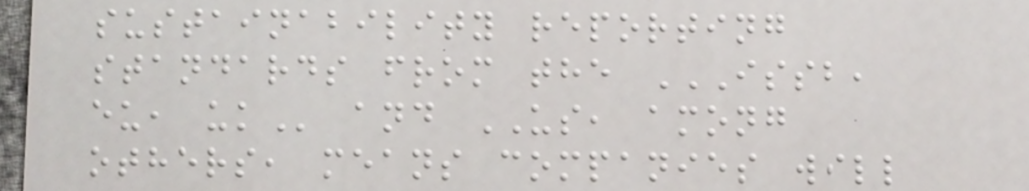sustainability reporting
standards from the ISSB,
EU, UK and US, among
others, means companies will
